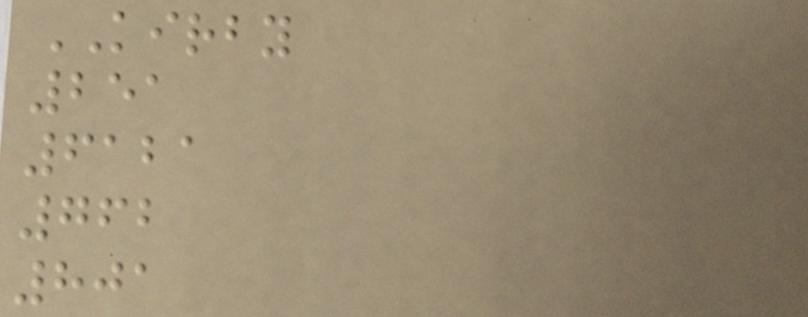KIRBY
251
6121
762
801
